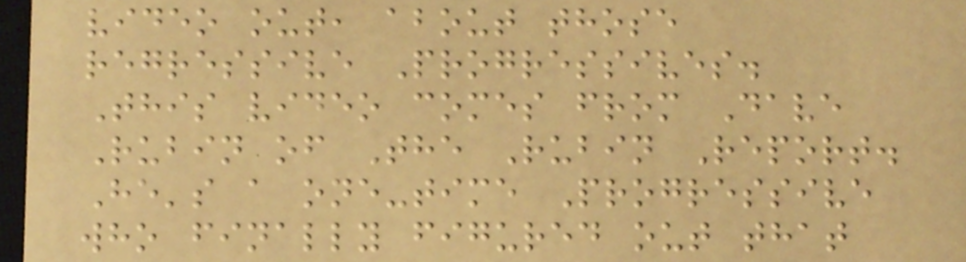video out, about those
regressive Progressives.
This video comes from Dave
Rubin of The Rubin Report.
He's a one-time Progressive
who finally figured out that
